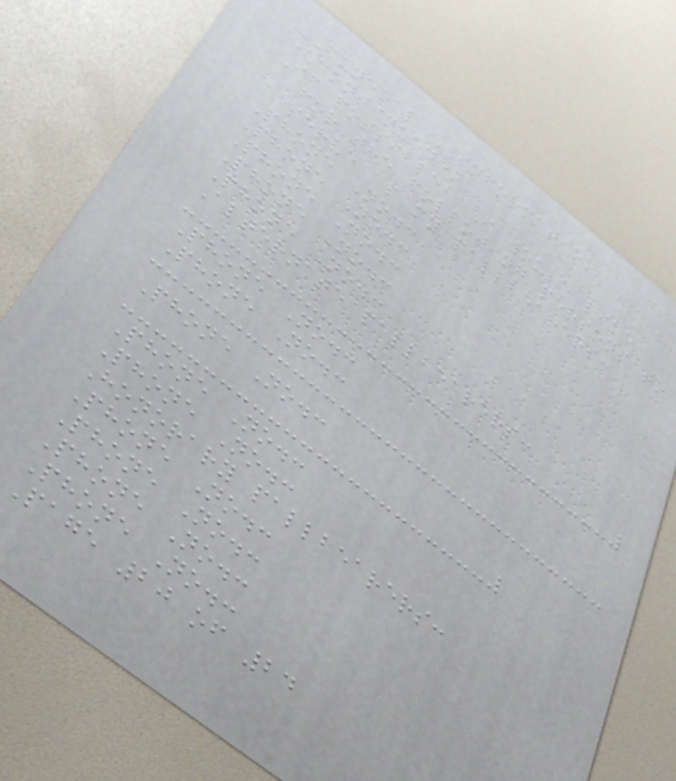FUNERAL INFORMATION
(continued)
If possible, I would like
for the following persons to
serve as my pallbearers:
Phone No.:
Phone No.:
Phone No.:
Phone No.:
Phone No.:
Alternate pallbearers:
Phone No.:
Phone No.:
Phone No.:
Phone No.:
Phone No.:
Honorary pallbearers:
Phone No.:
Phone No.:
Phone No.:
Phone No.:
Page 20 of 24
